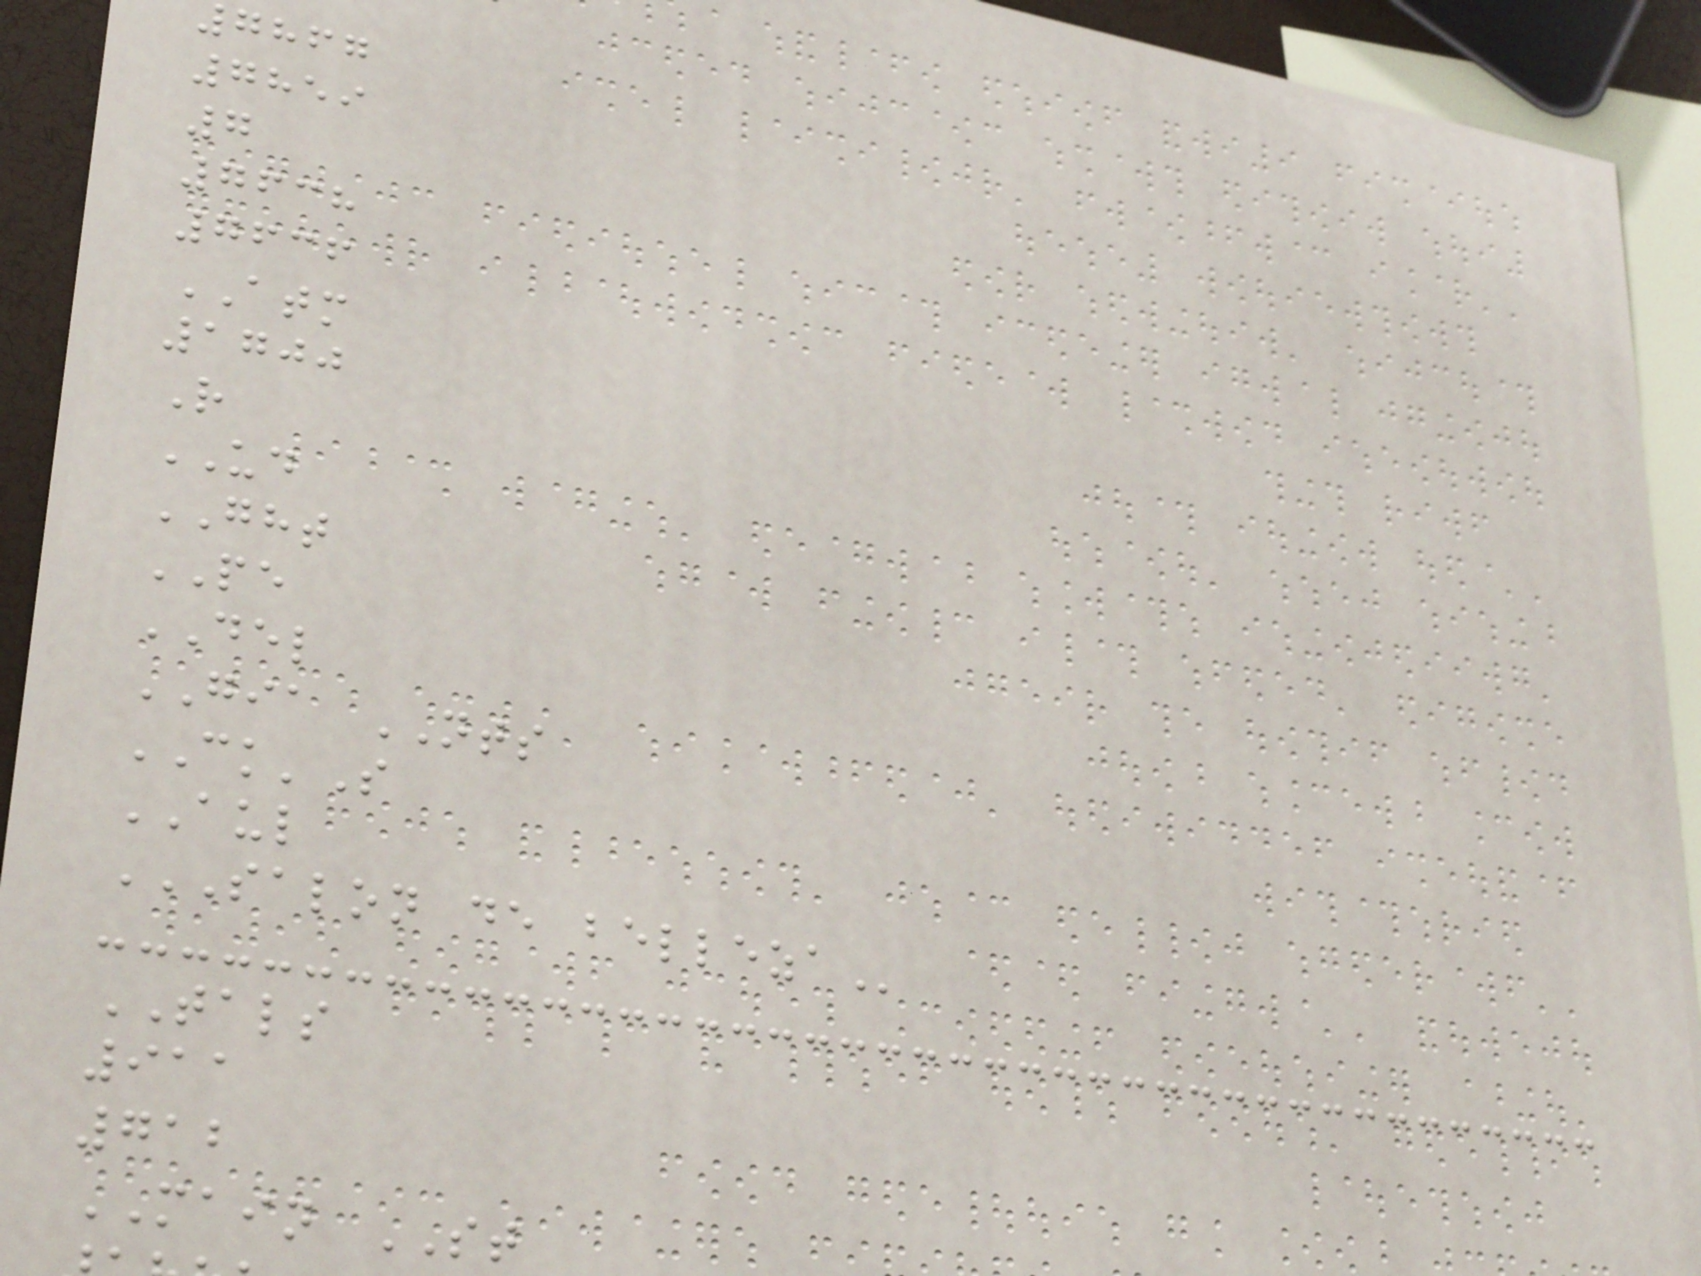ghfg
7859
7
7638
7636
ATM
1700
R
UD
GHT
PE
DEL
GIA NTS
CK'S
AUL
SALON DE BELLEZA
TALS
911
712
MAIN ST
